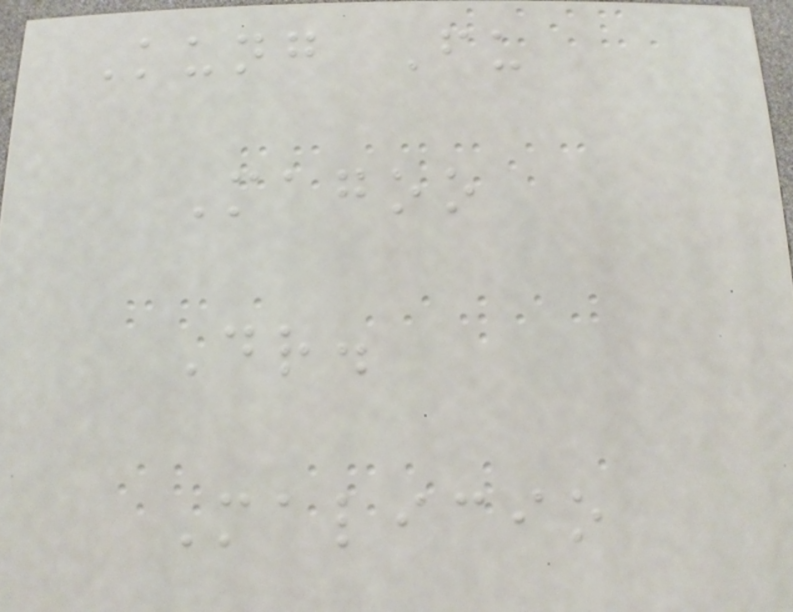Kung Fu
Magoo
Dr.
Malicio
